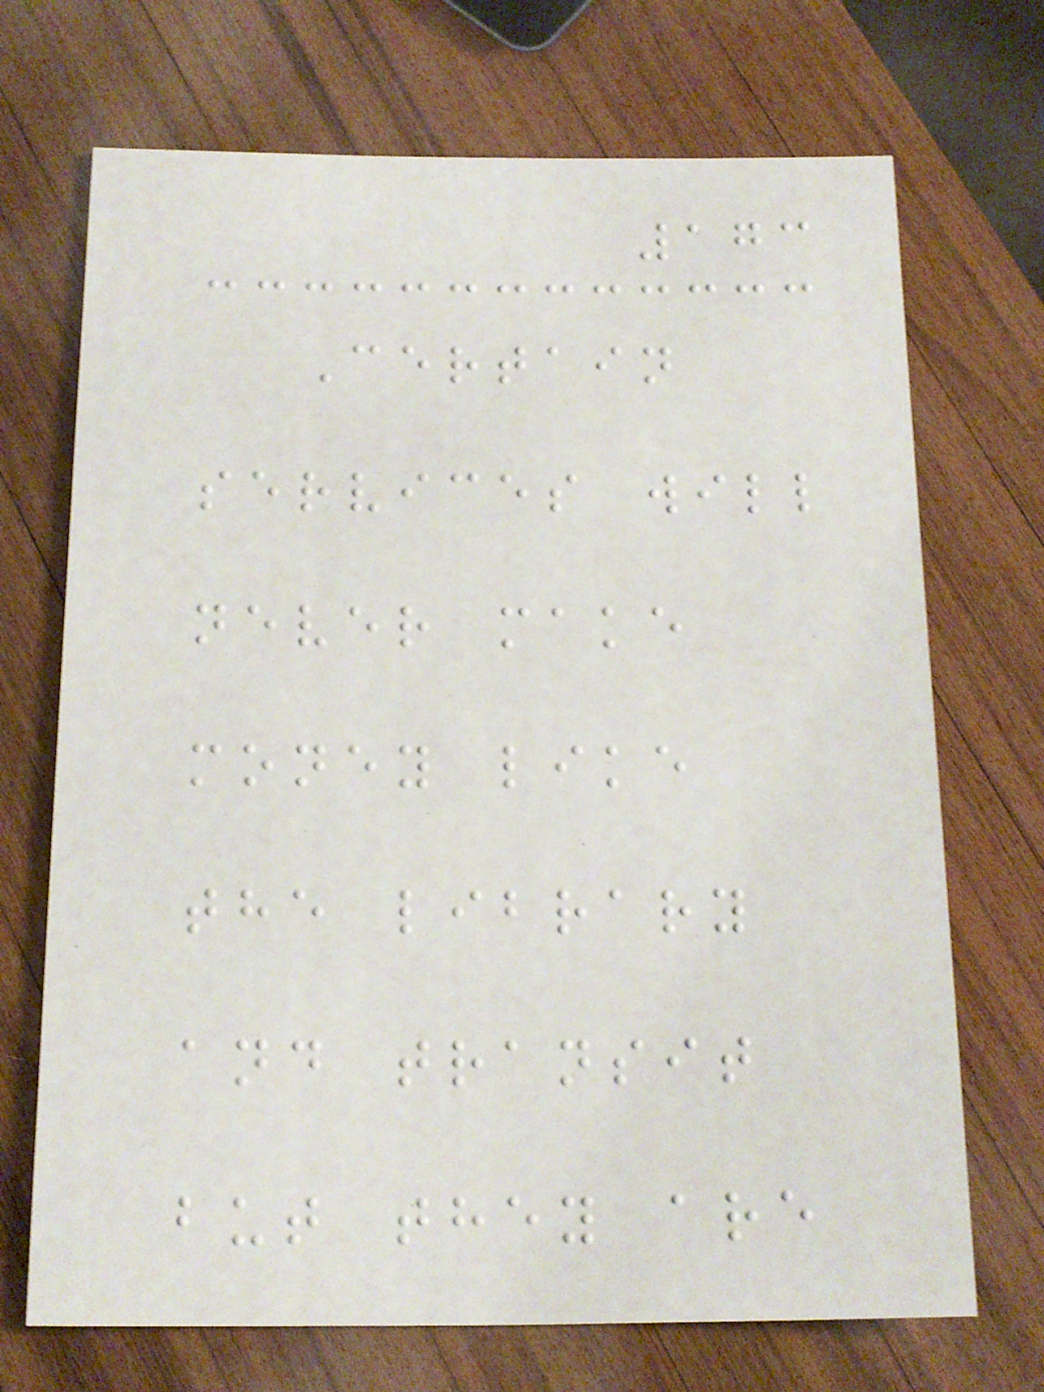173
Certain
services will
never make
money like
the library
and transit
but they are
